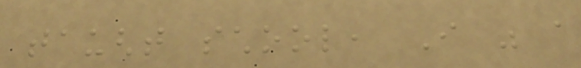taught school, I was a
